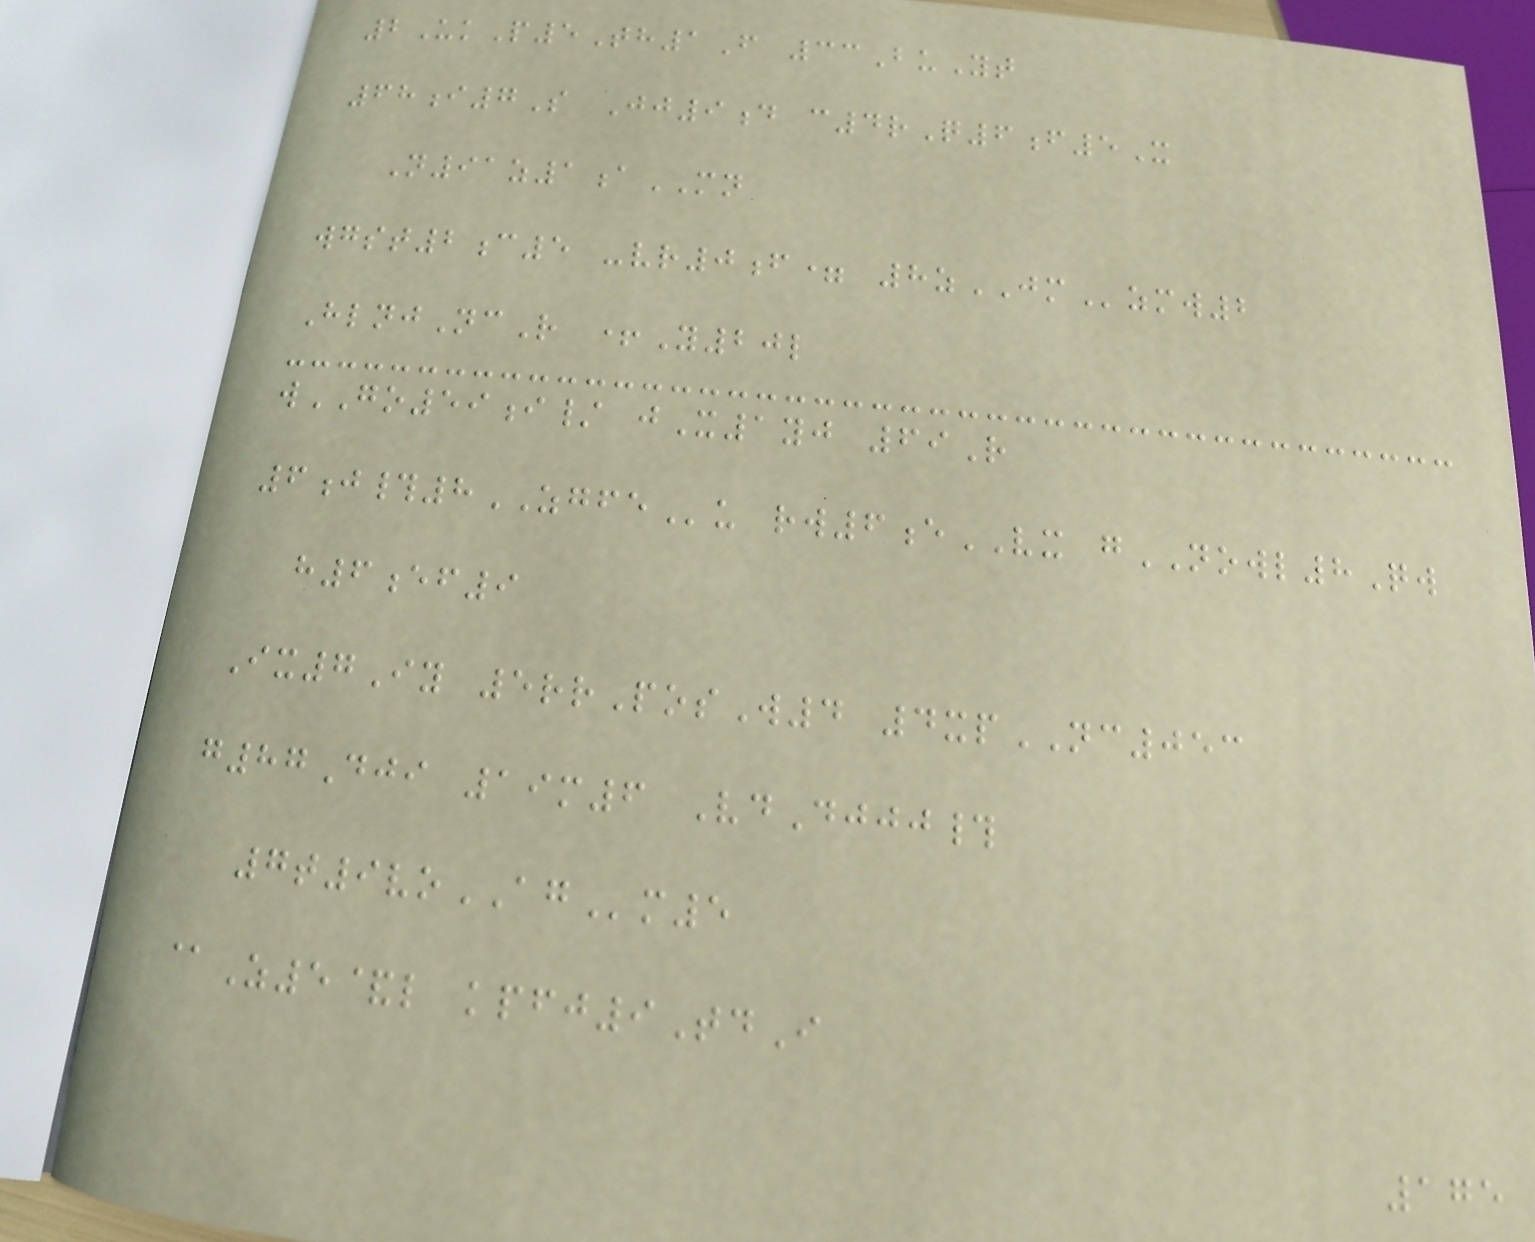2UkP5Th1F 33BuYt
68i7S Jj9d c4rQ6f5X
N91z1aMN
wgst2c5 -vr0f= 8zJMzmw2
HlnjNcR +Y20l
wGO59i/ jX1yj 69R
6j#8ZGFEu rw6eVX gNOWL8Qw
h6ef9
Ix7Iy 5rrPosW4 4xpNC053
g87Dji 19m6 VdDjjj#
7t9voAGm5
@Z5&l kpfj9TdI
175
